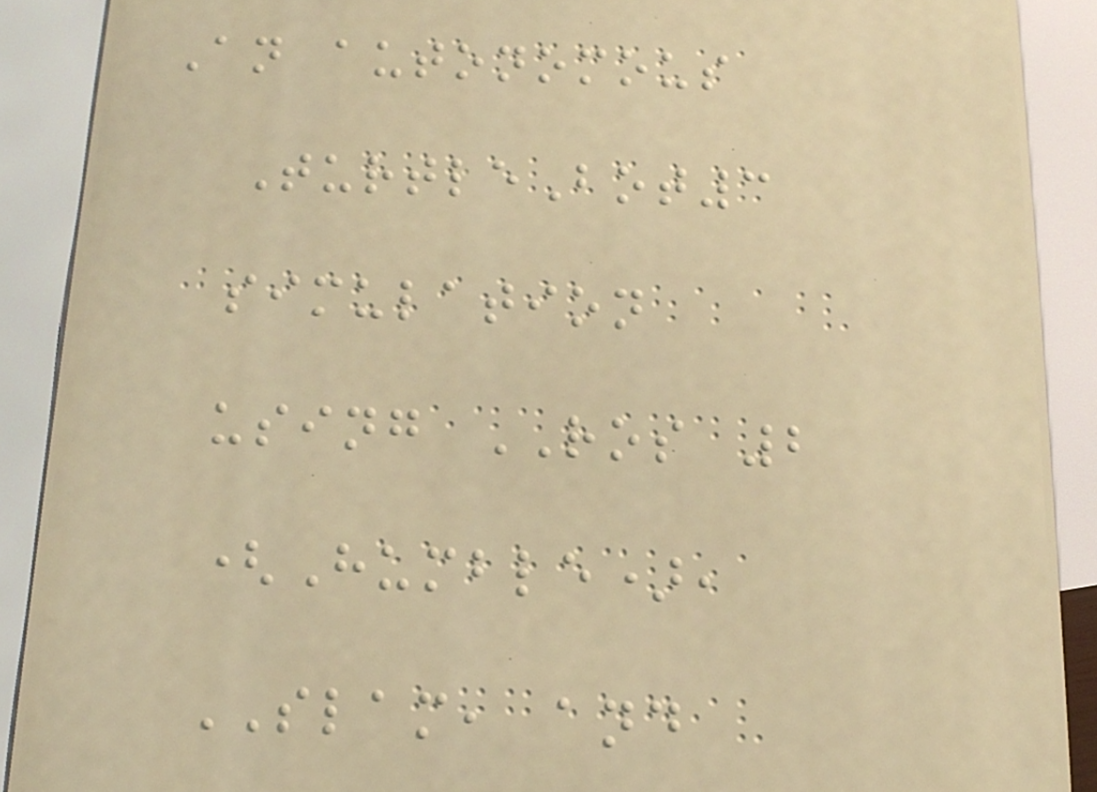An autonomous
TurtleBot3
simulation
using ROS 2
(Humble),
SLAM, and
